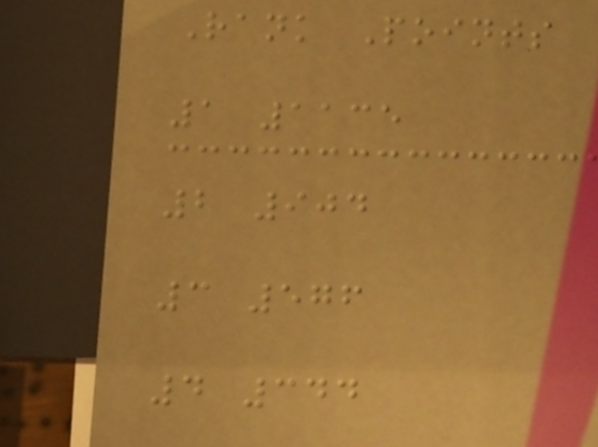Rank Points
1 1135
2 904
3 576
4 344
